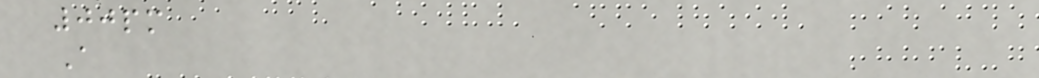00pm
A
